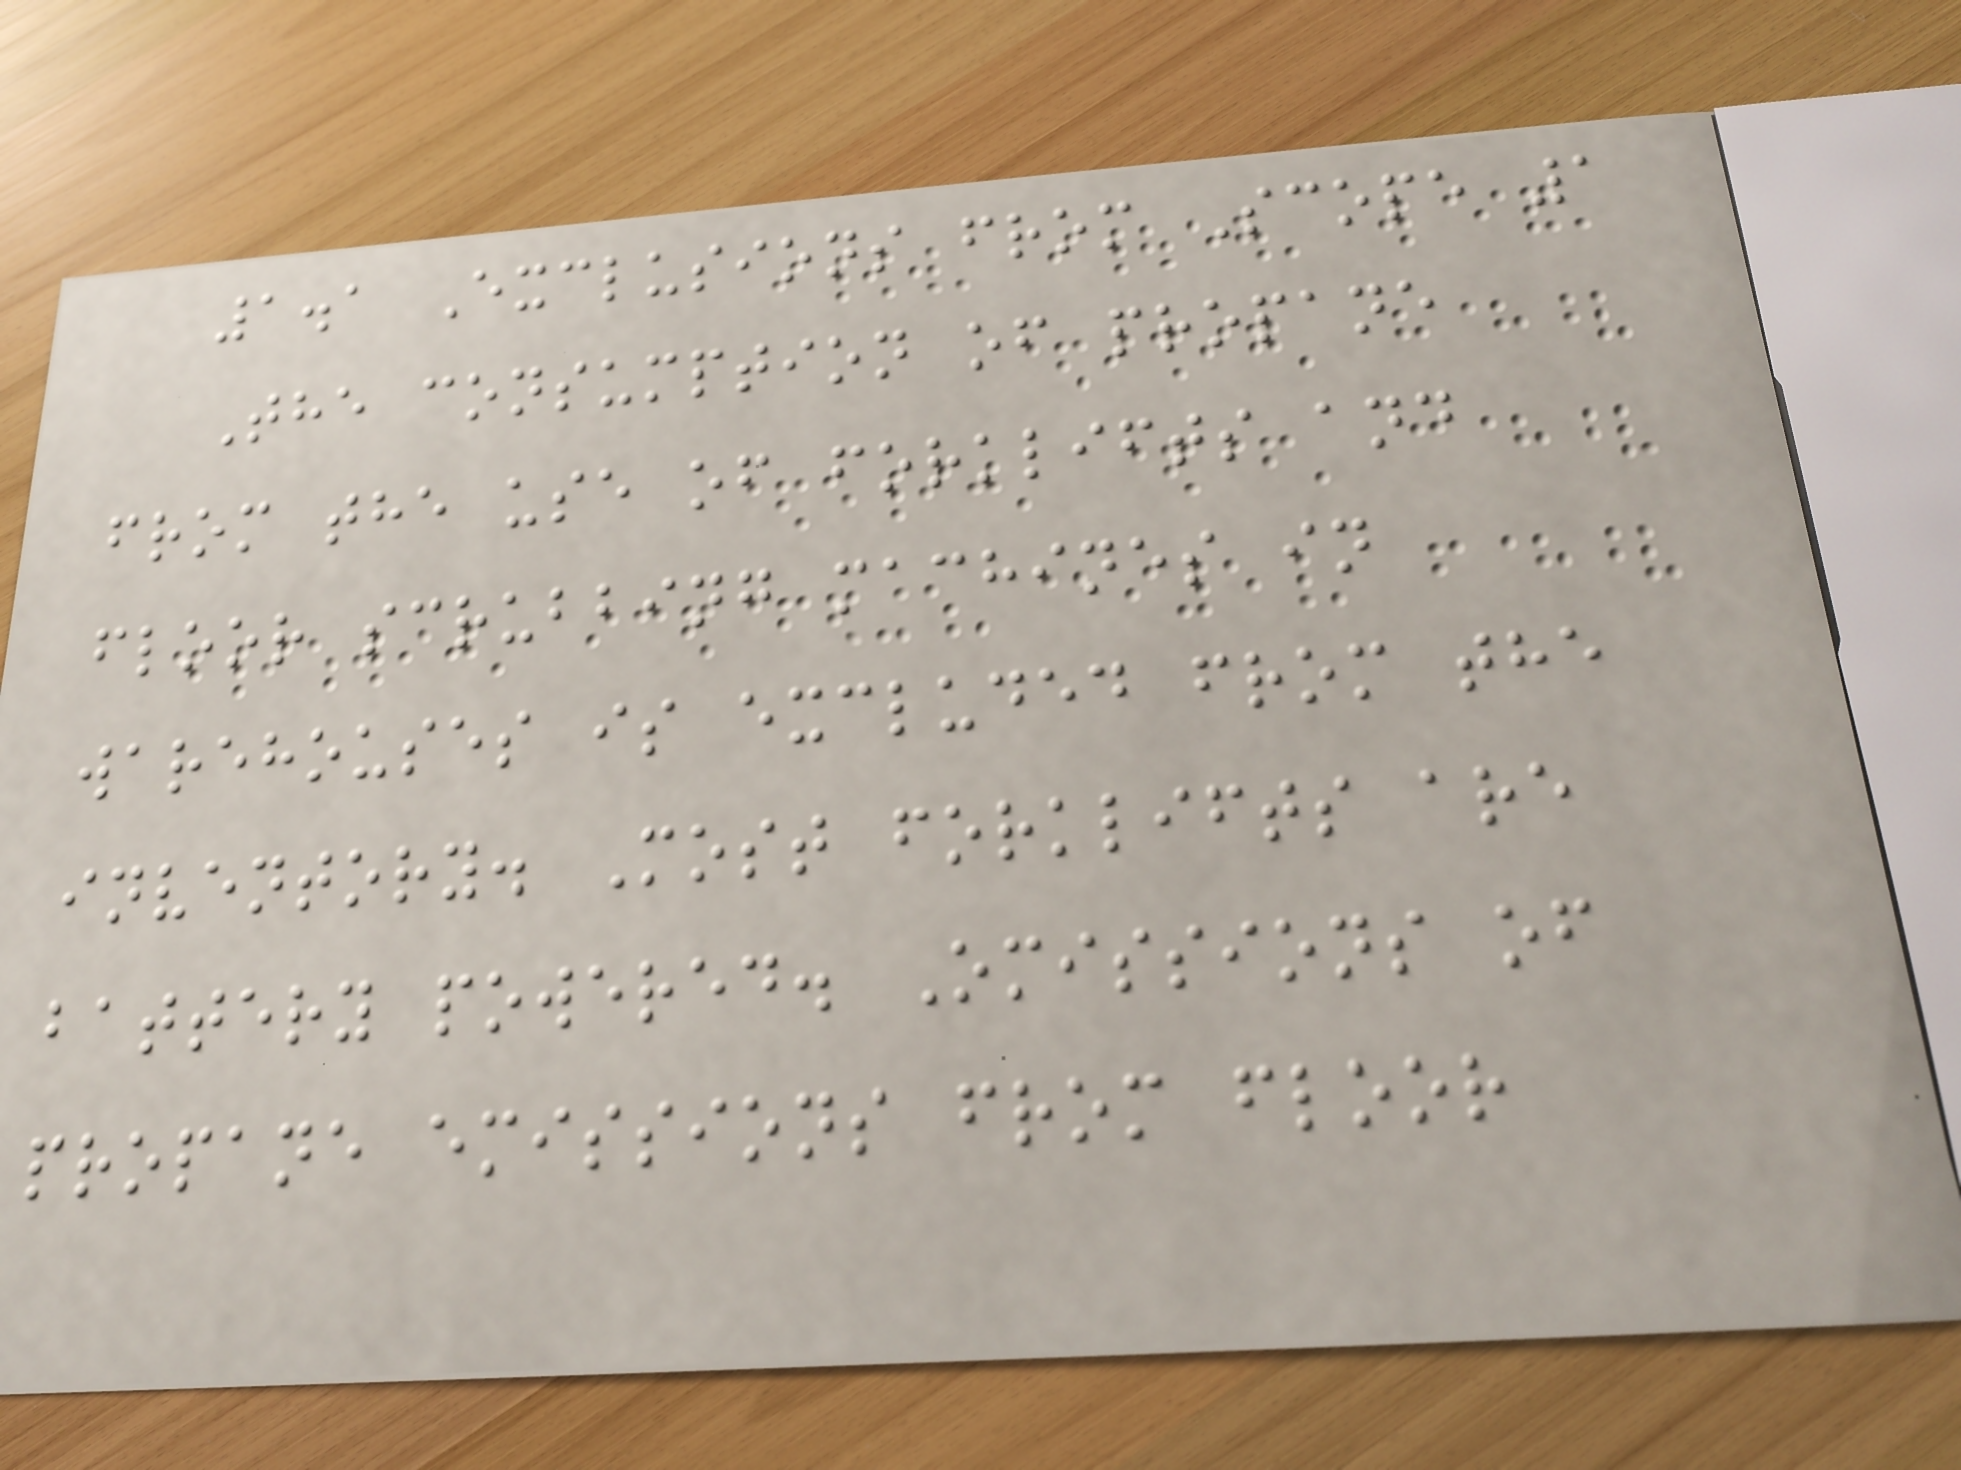1.1 Exclusions from Scope 1
The consumption of propane
from the use of forklifts and
floor scrubbing machines in
warehouses is excluded from the
inventory. Most forklifts are
battery powered. Omissions of
propane emissions from floor
